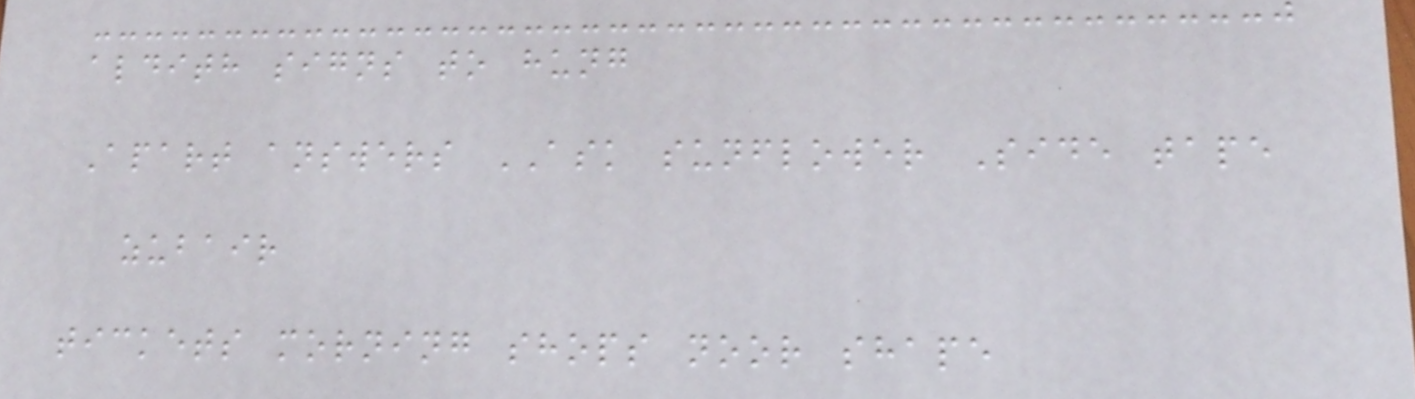aldith signs to hung
Apart answers ASK sunflower Side tape
zubair
tickets morning shops noor shape
